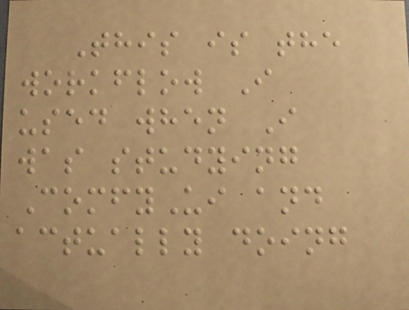This is the
workflow I
used when I
was studying
ComfyUi and
actually doing
